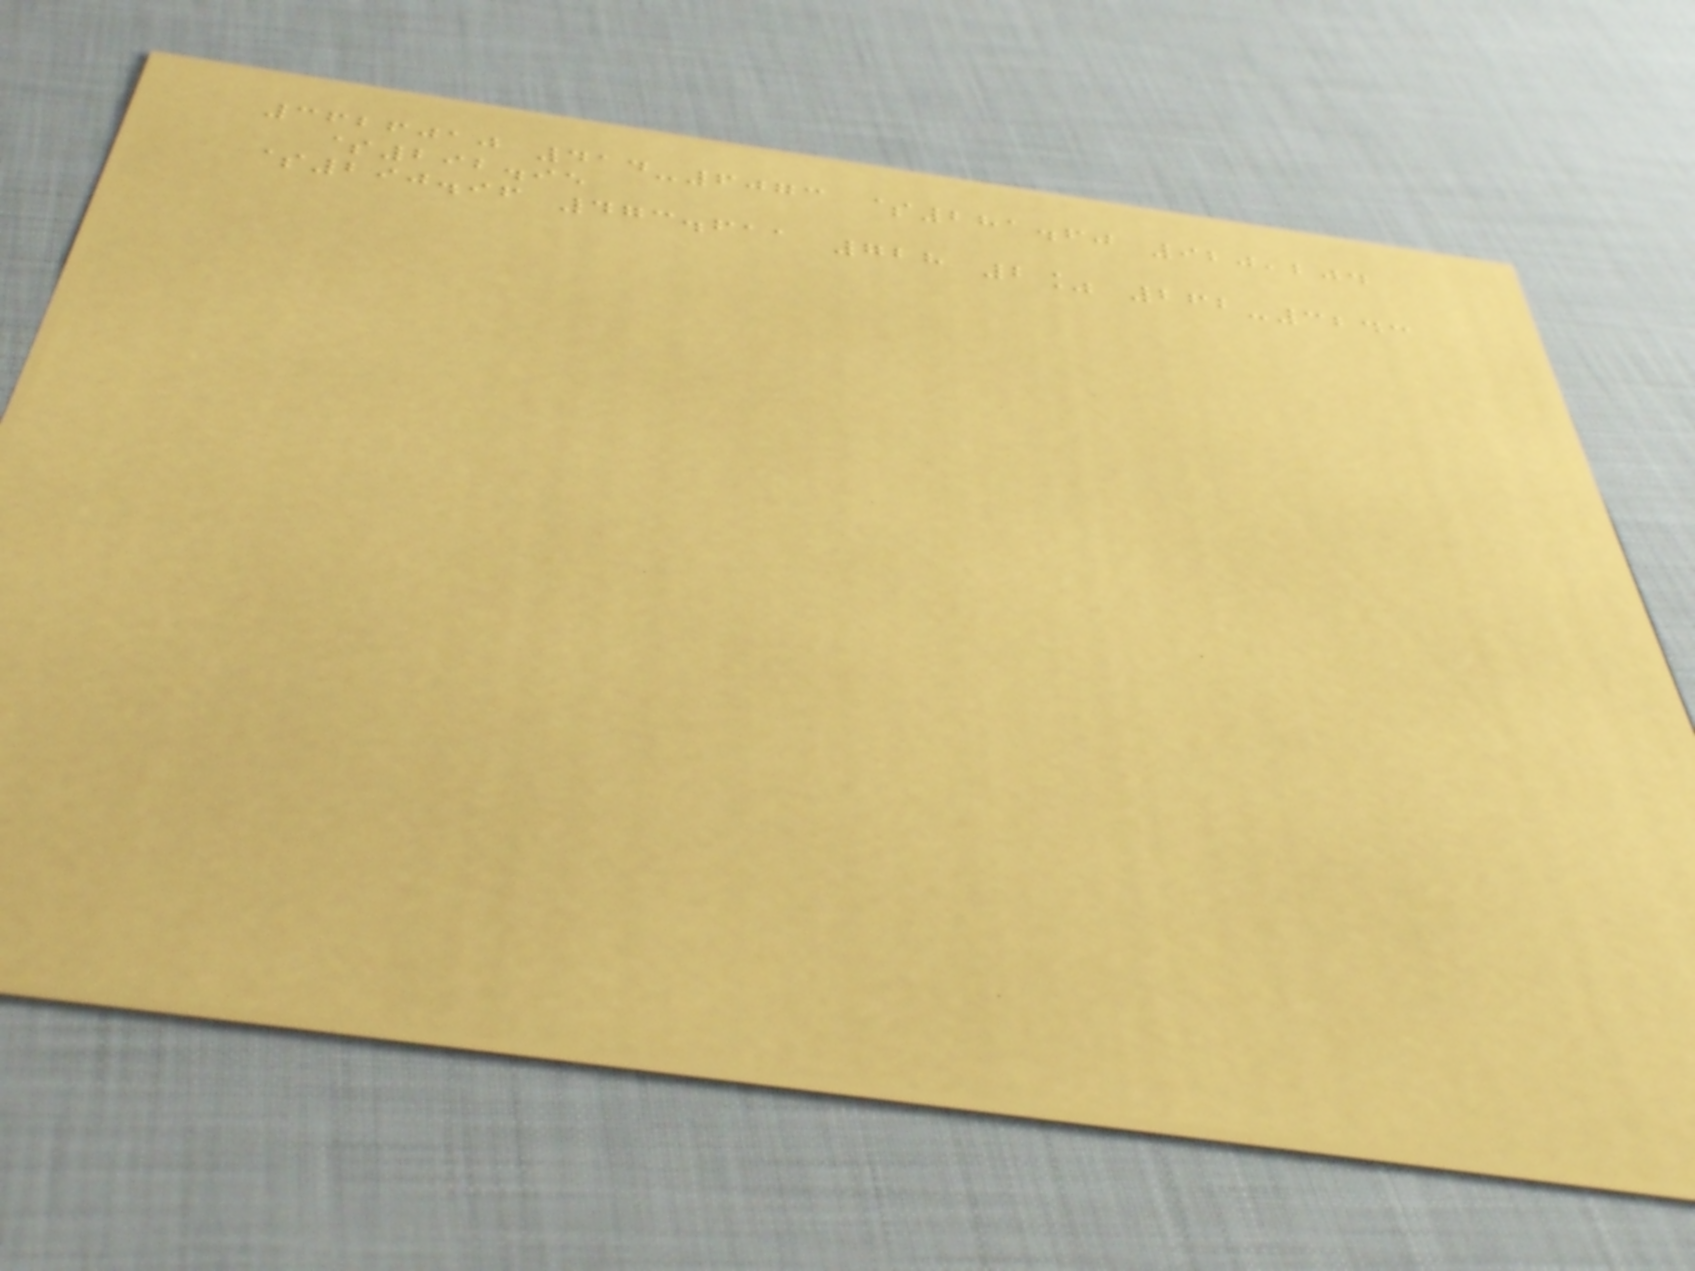3626010 414-6073 $281.60 920,204
$292.95
$290.96 473.611 728 2% 262-3243
